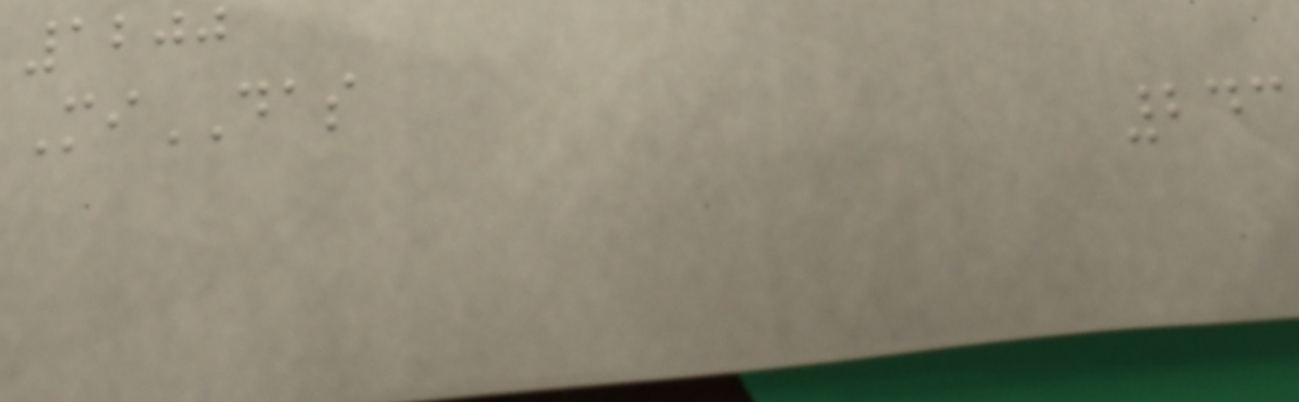1200
MiDAS
243
